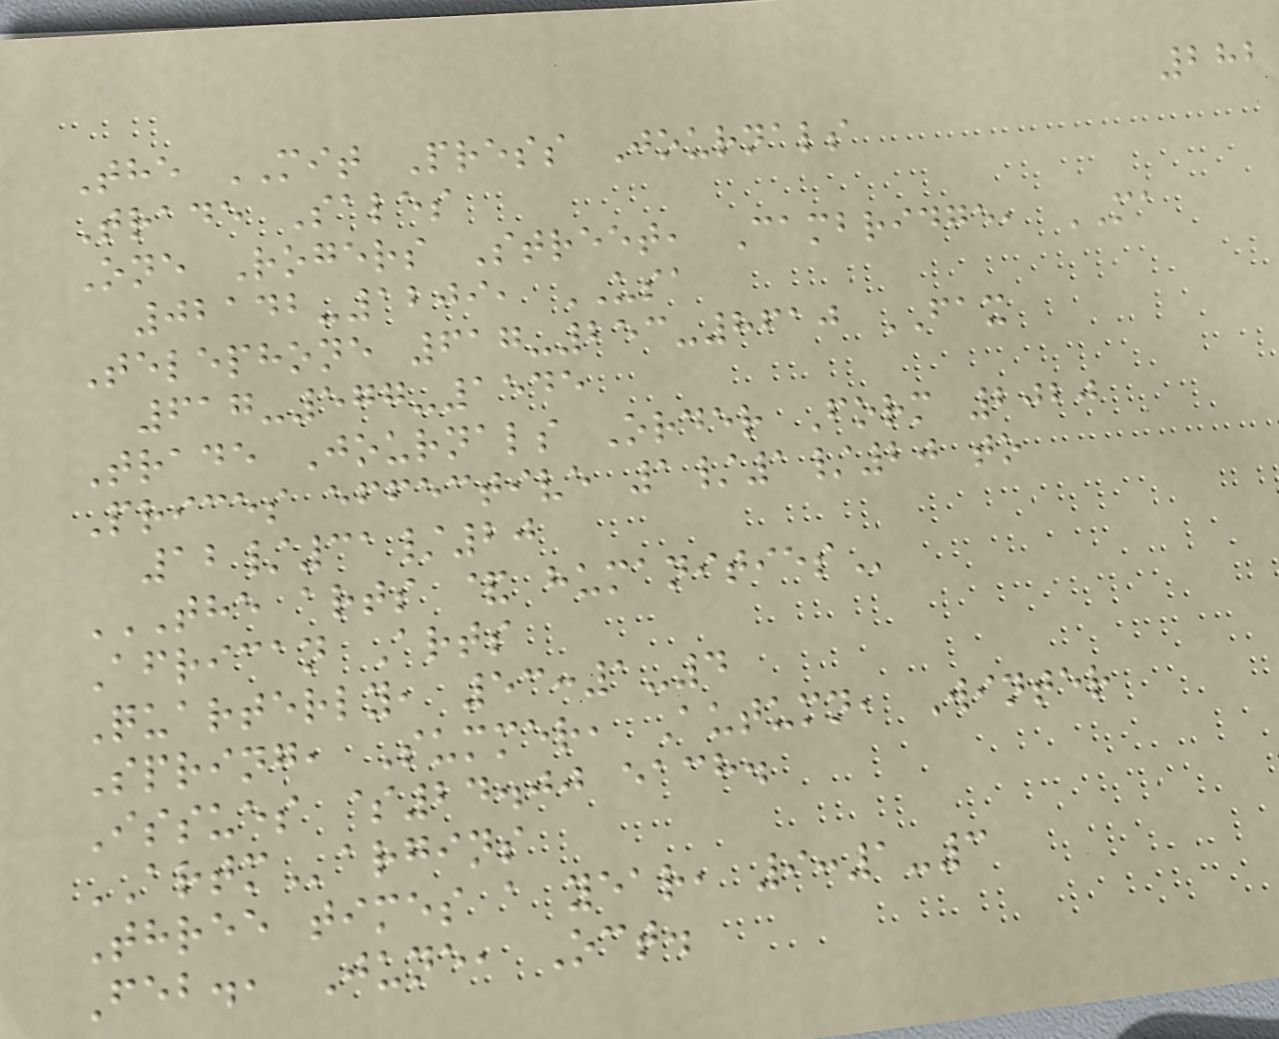282
The MIT Press Journals
Trade Sales
One Rogers Street, Cambridge, MA
02142-1209, USA
Telephone 617-253-8610 FAX
617-577-1545
Trade Journals Order Form 2020
Prices effective 1/1/20 to
12/31/20
THE ARTS & HUMANITIES
African Arts
Quarterly, 53:1-4
Spring, Summer, Autumn, Winter
Issues $24.00 each.
ARTMargins
Three times a year, 9:1-3
Feb., June, Oct.
